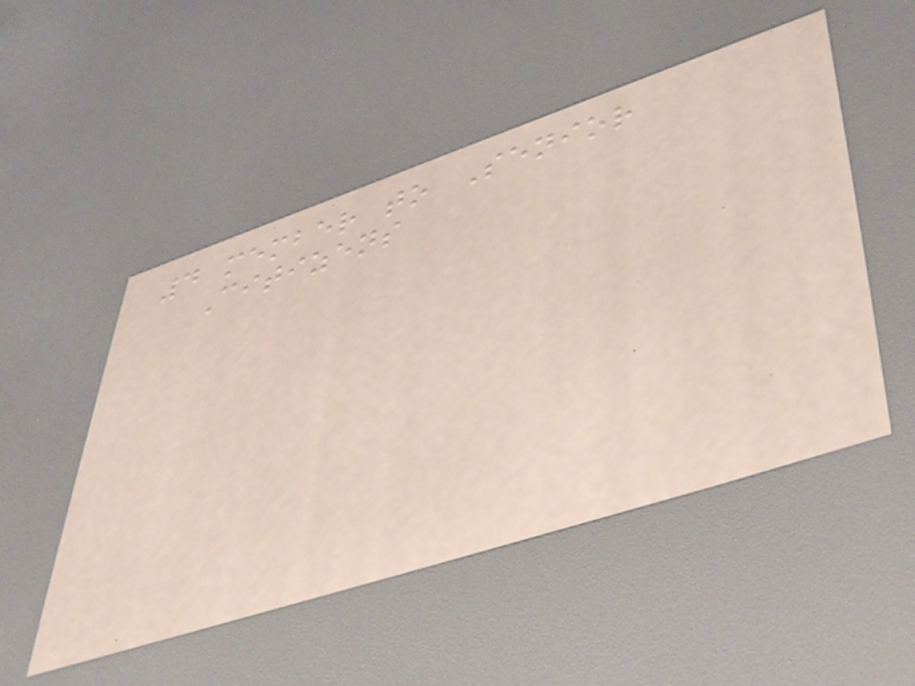4 member to Senior
Citizens
